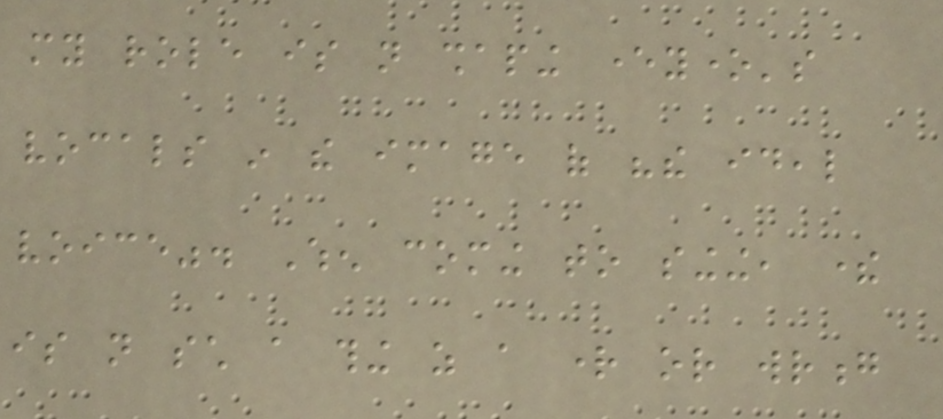my role is not shaping everyone's
vocals in the image of "the ideal
voice". When coming to singing, there
is not such a thing as a right or wrong
